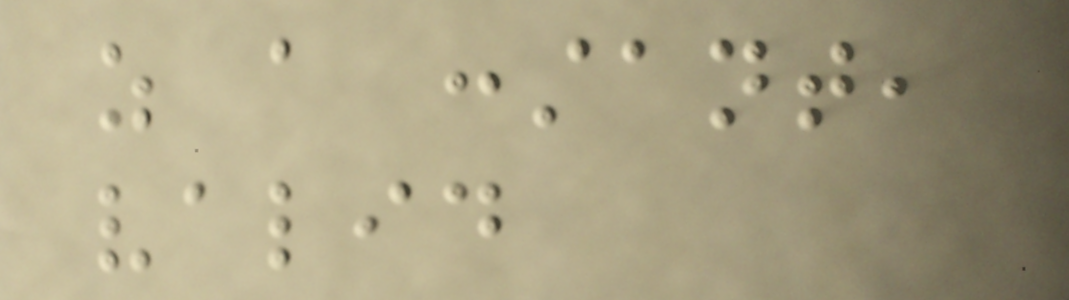as a constant,
valid
